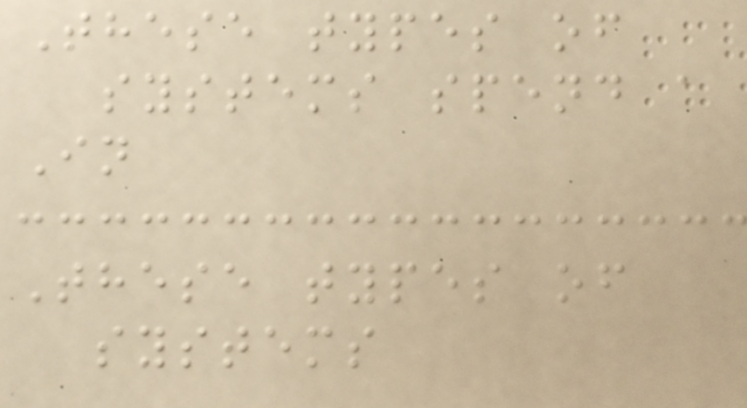These types of
systems spend a
In
These types of
systems
